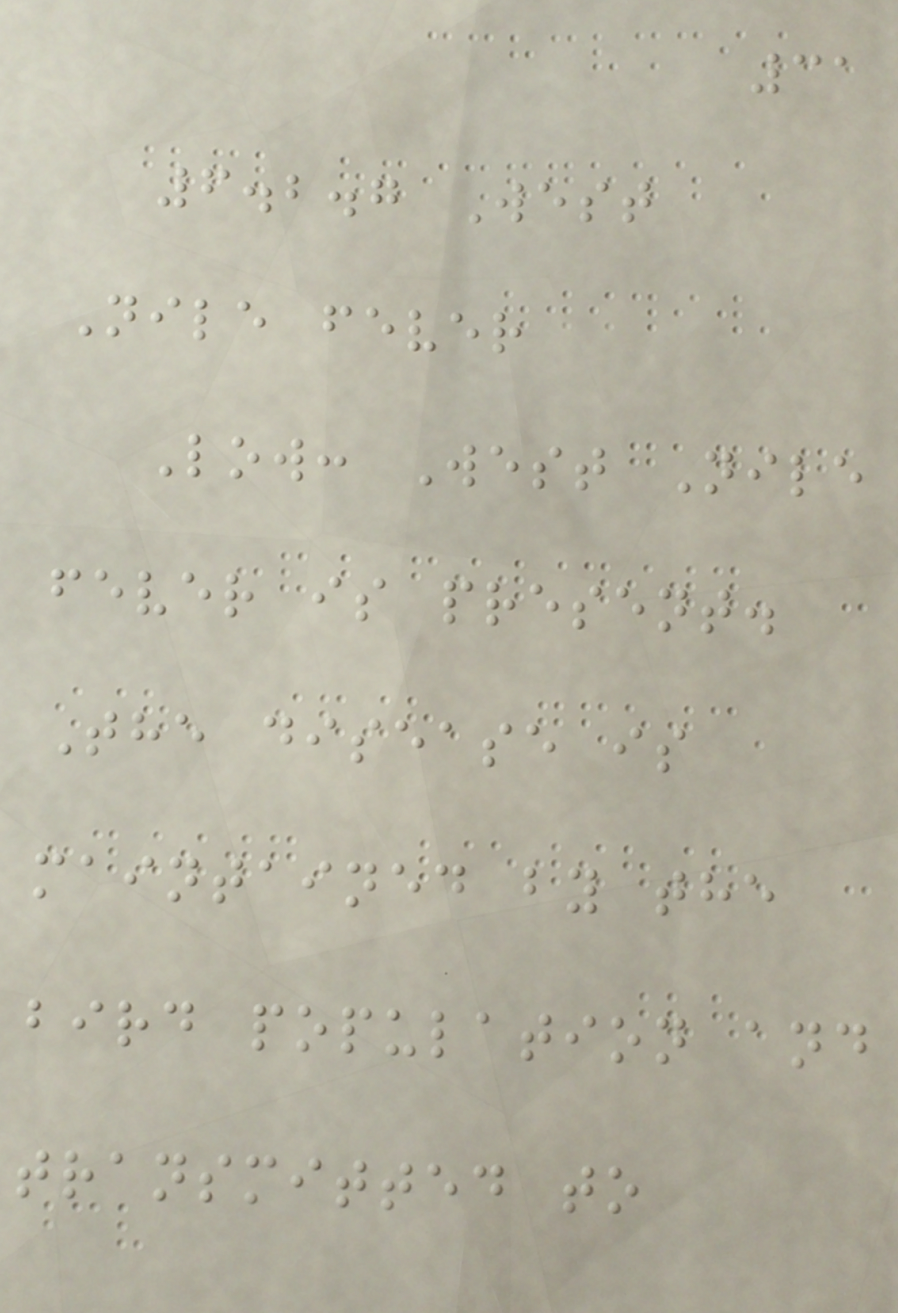31
6.2.7 West
Nile fever
Low: West Nile
fever is present.
The disease is
maintained by the
bird population and
transmitted to
